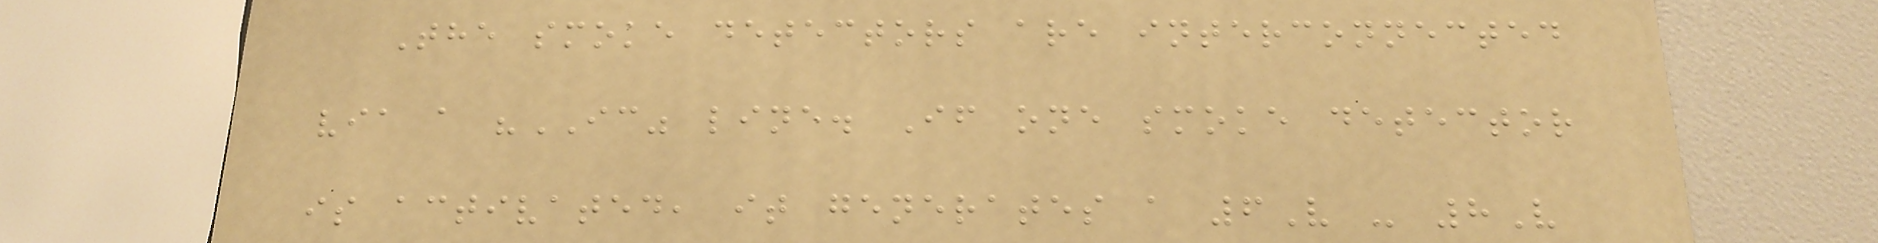The smoke detectors are interconnected
via a "IC" line. If one smoke detector
is activated, it generates a 6V - 8V
